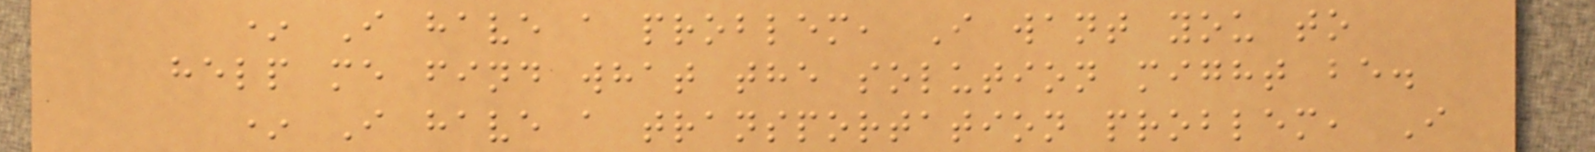* I have a problem, I want you to
help me find what the solution might be.
* I have a transportation problem, I
